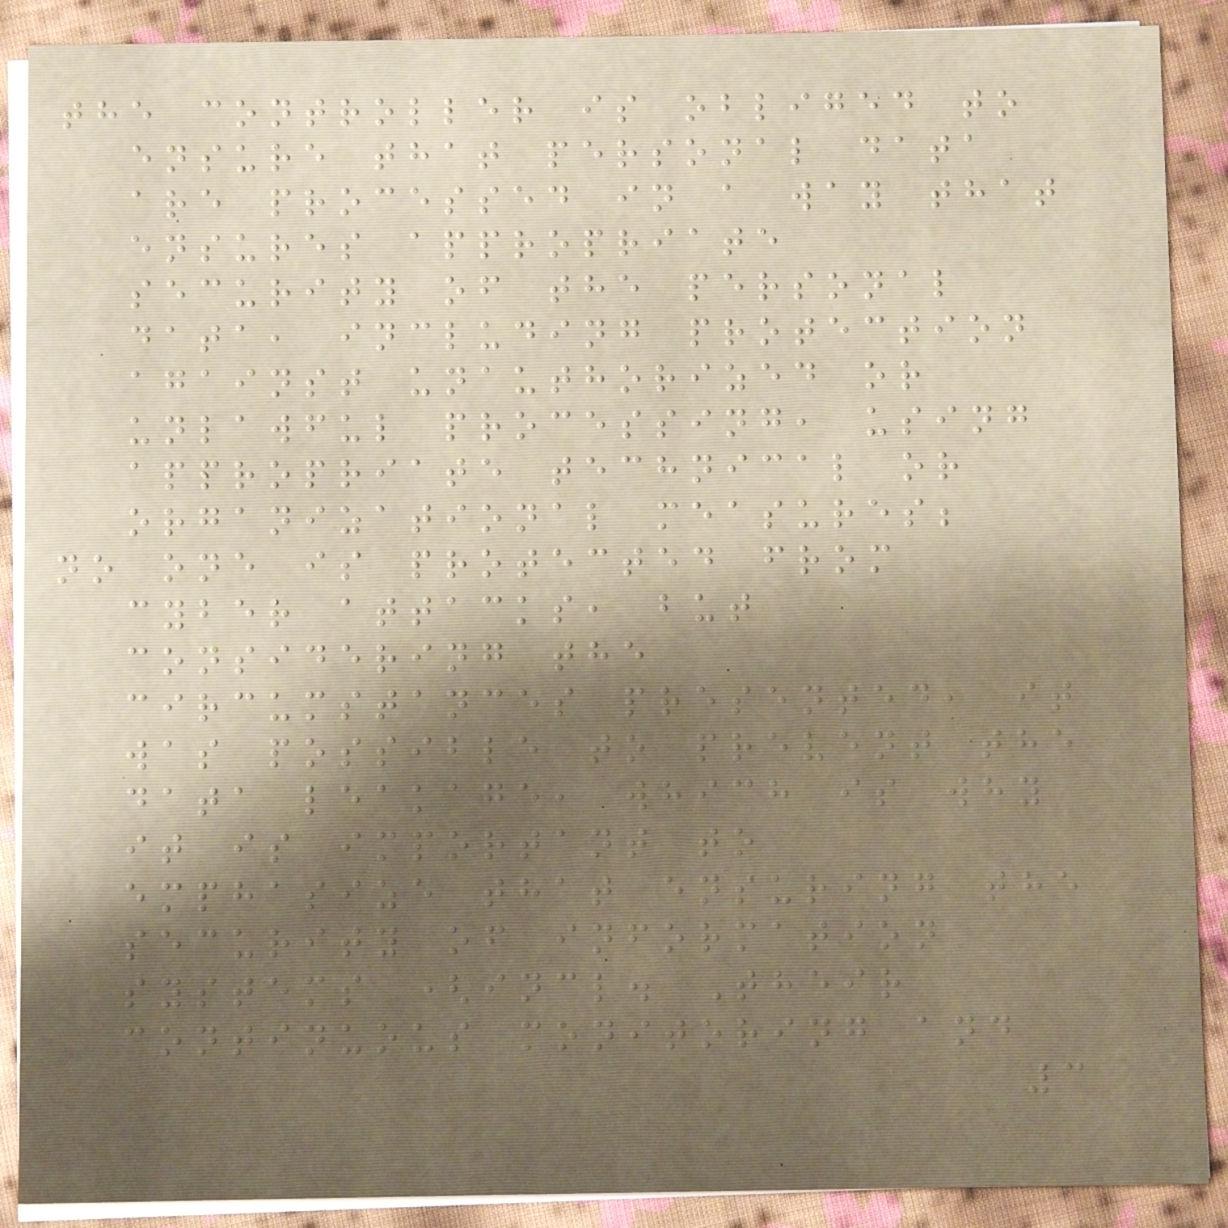the controller is obliged to
ensure that personal data
are processed in a way that
ensures appropriate
security of the personal
data, including protection
against unauthorized or
unlawful processing, using
appropriate technical or
organizational measures;
no one is protected from
cyber attacks, but
considering the
circumstances presented, it
was possible to prevent the
data leakage, which is why
it is important to
emphasize that ensuring the
security of information
systems (incl. Their
continuous monitoring and
3
